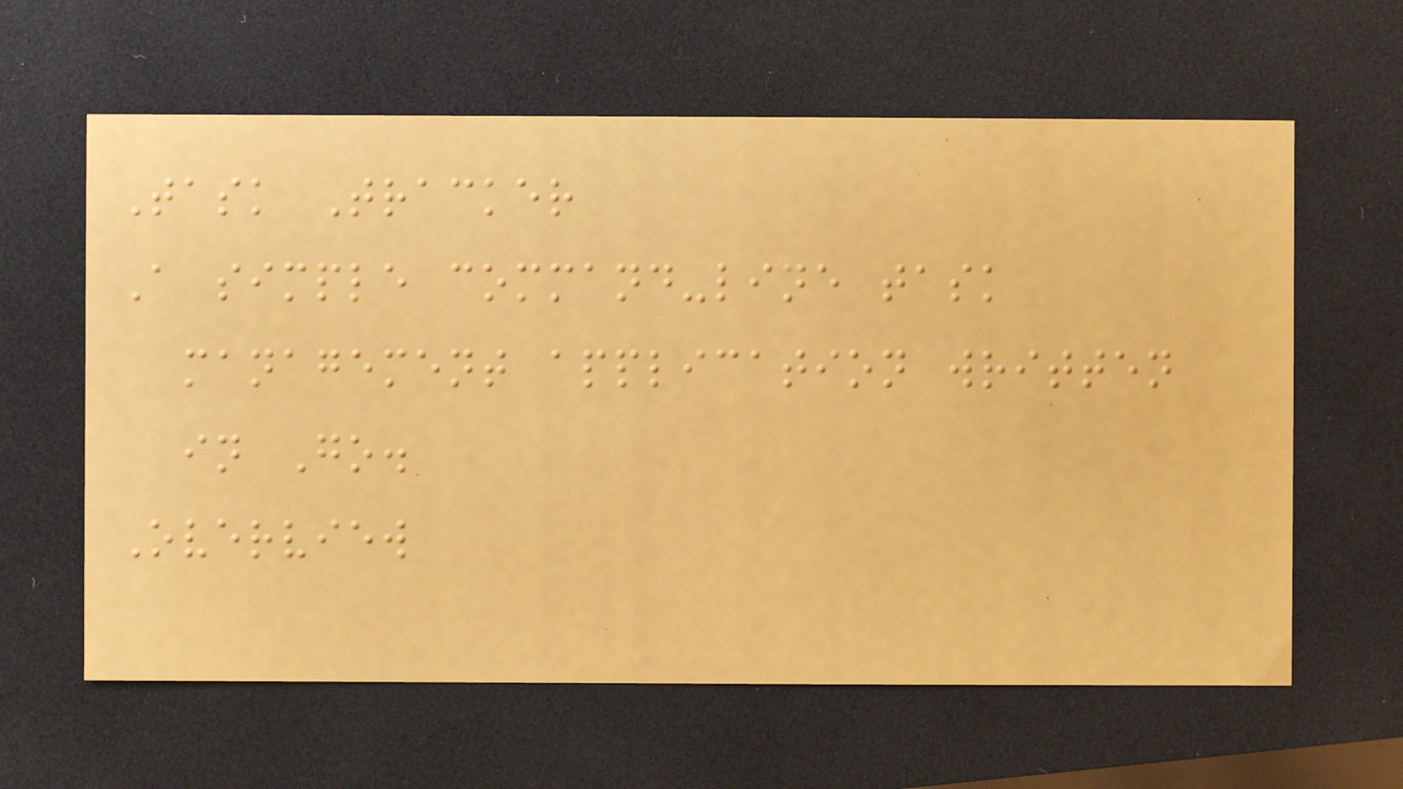Task Tracker
A simple command-line task
management application written
in Go.
Overview
